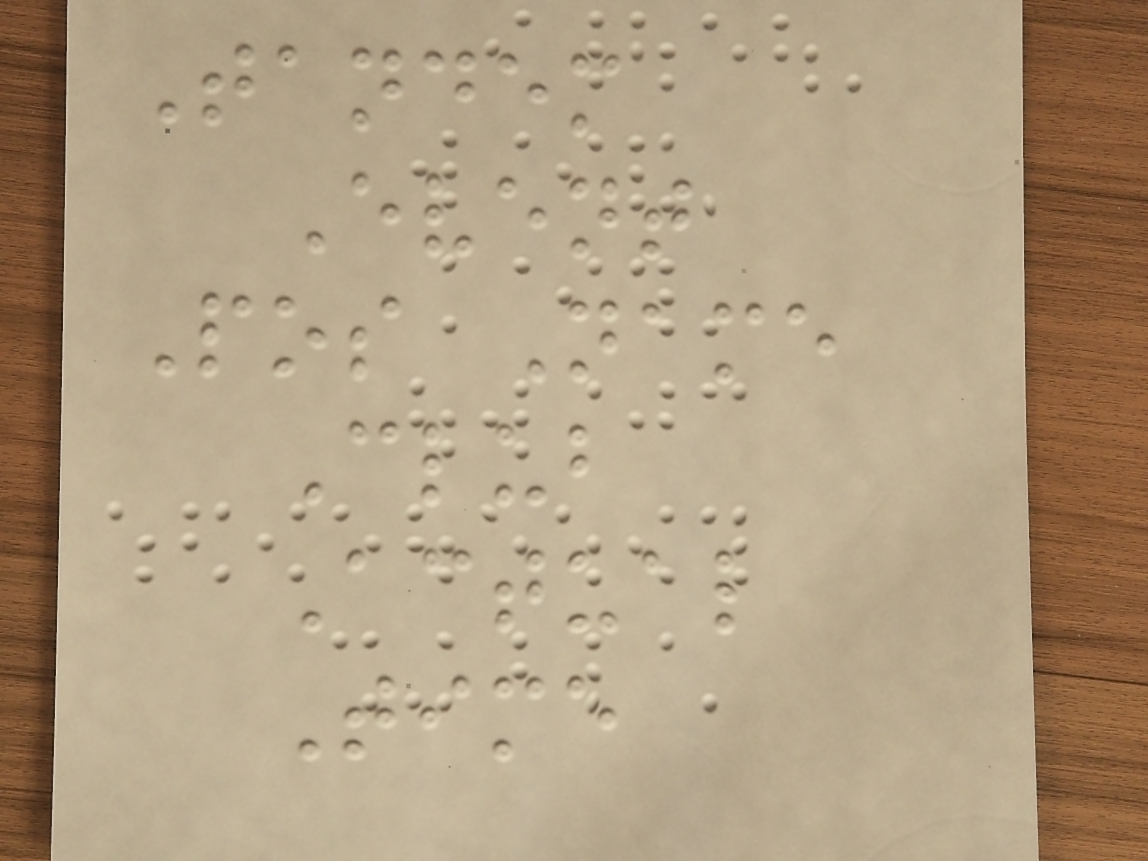Tandem
Event
Pos Name
Club
Actual
Time
